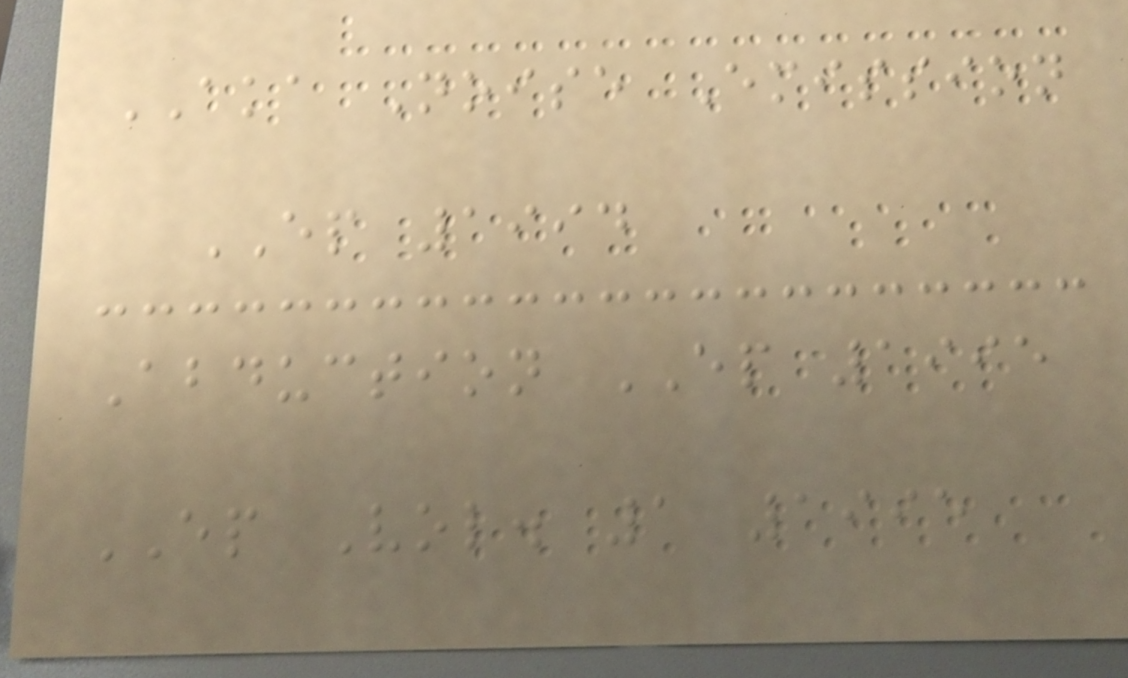AKA Noise Emission
EP 1994
Abduction EP 1995
EP Vol. 1 1995
